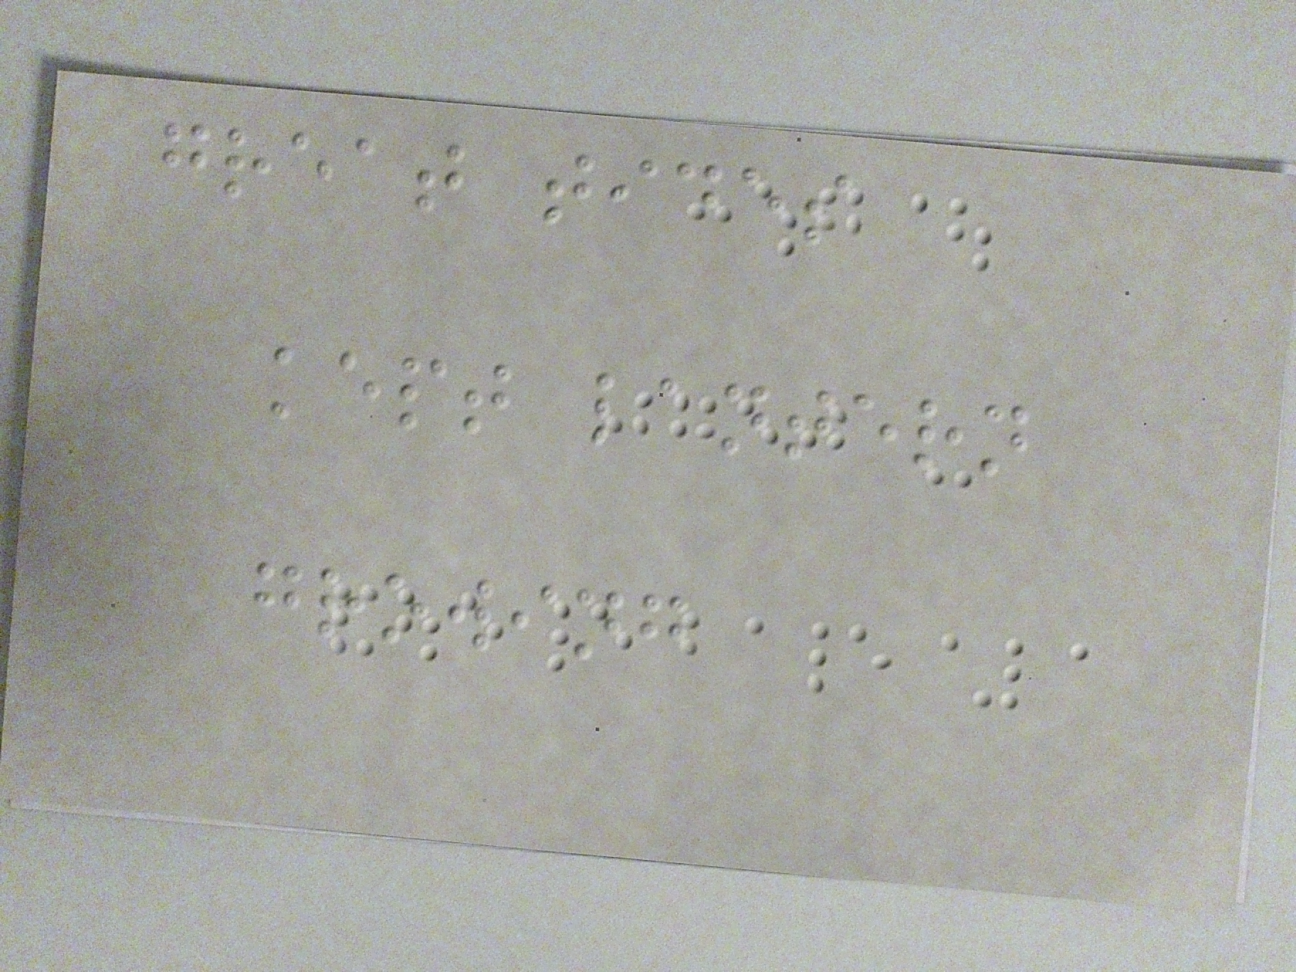great tides
kept lantern
growing
